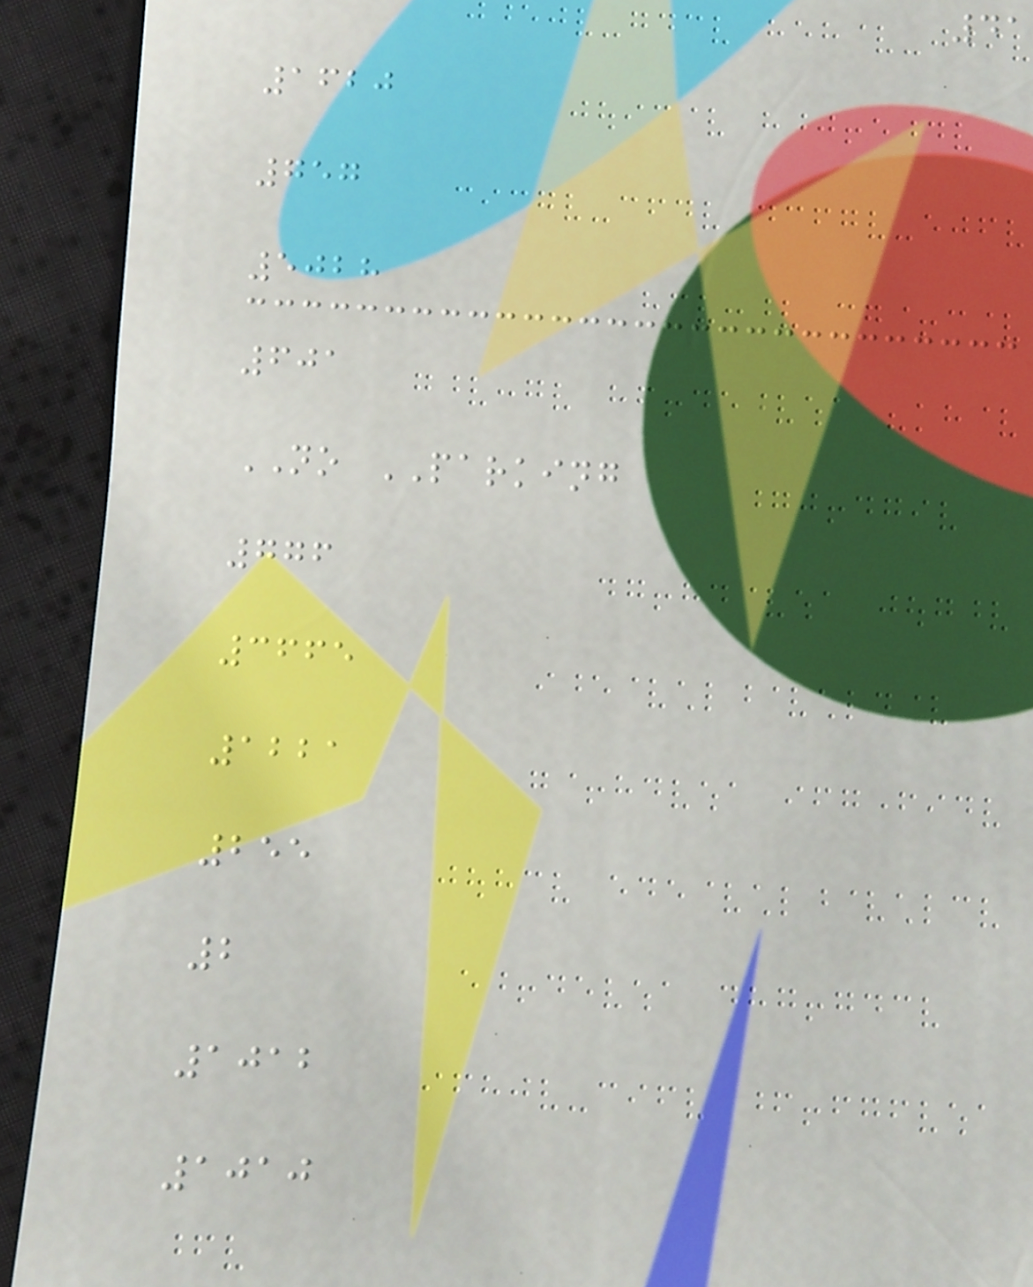41
1620
757
5028
601
NO PARKING
776
3665
1221
255
2
1012
1010
